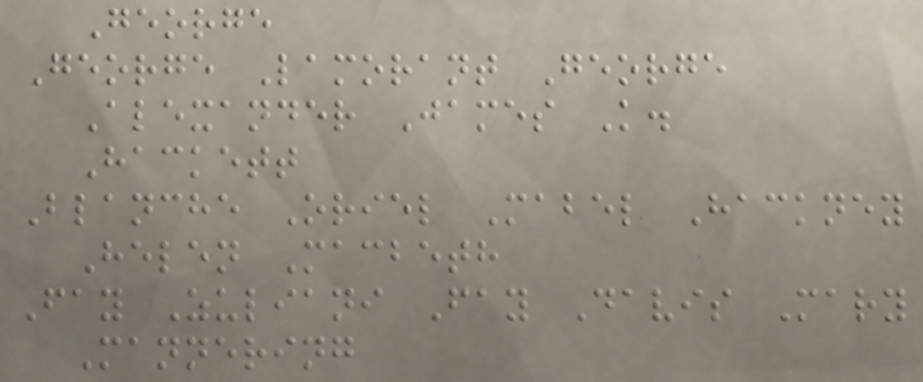George
George Lamorant George
Alexander James K.
Hackett
Blanche Oriel Mabel Hackney
Helen Macbeth
Fay Zuliani Fay Davis Mary
Mannering
